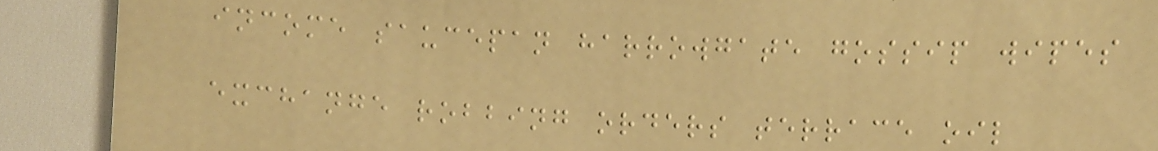income saucepan harrowgate gossip wipes
exchange robbing orders terrace oil
